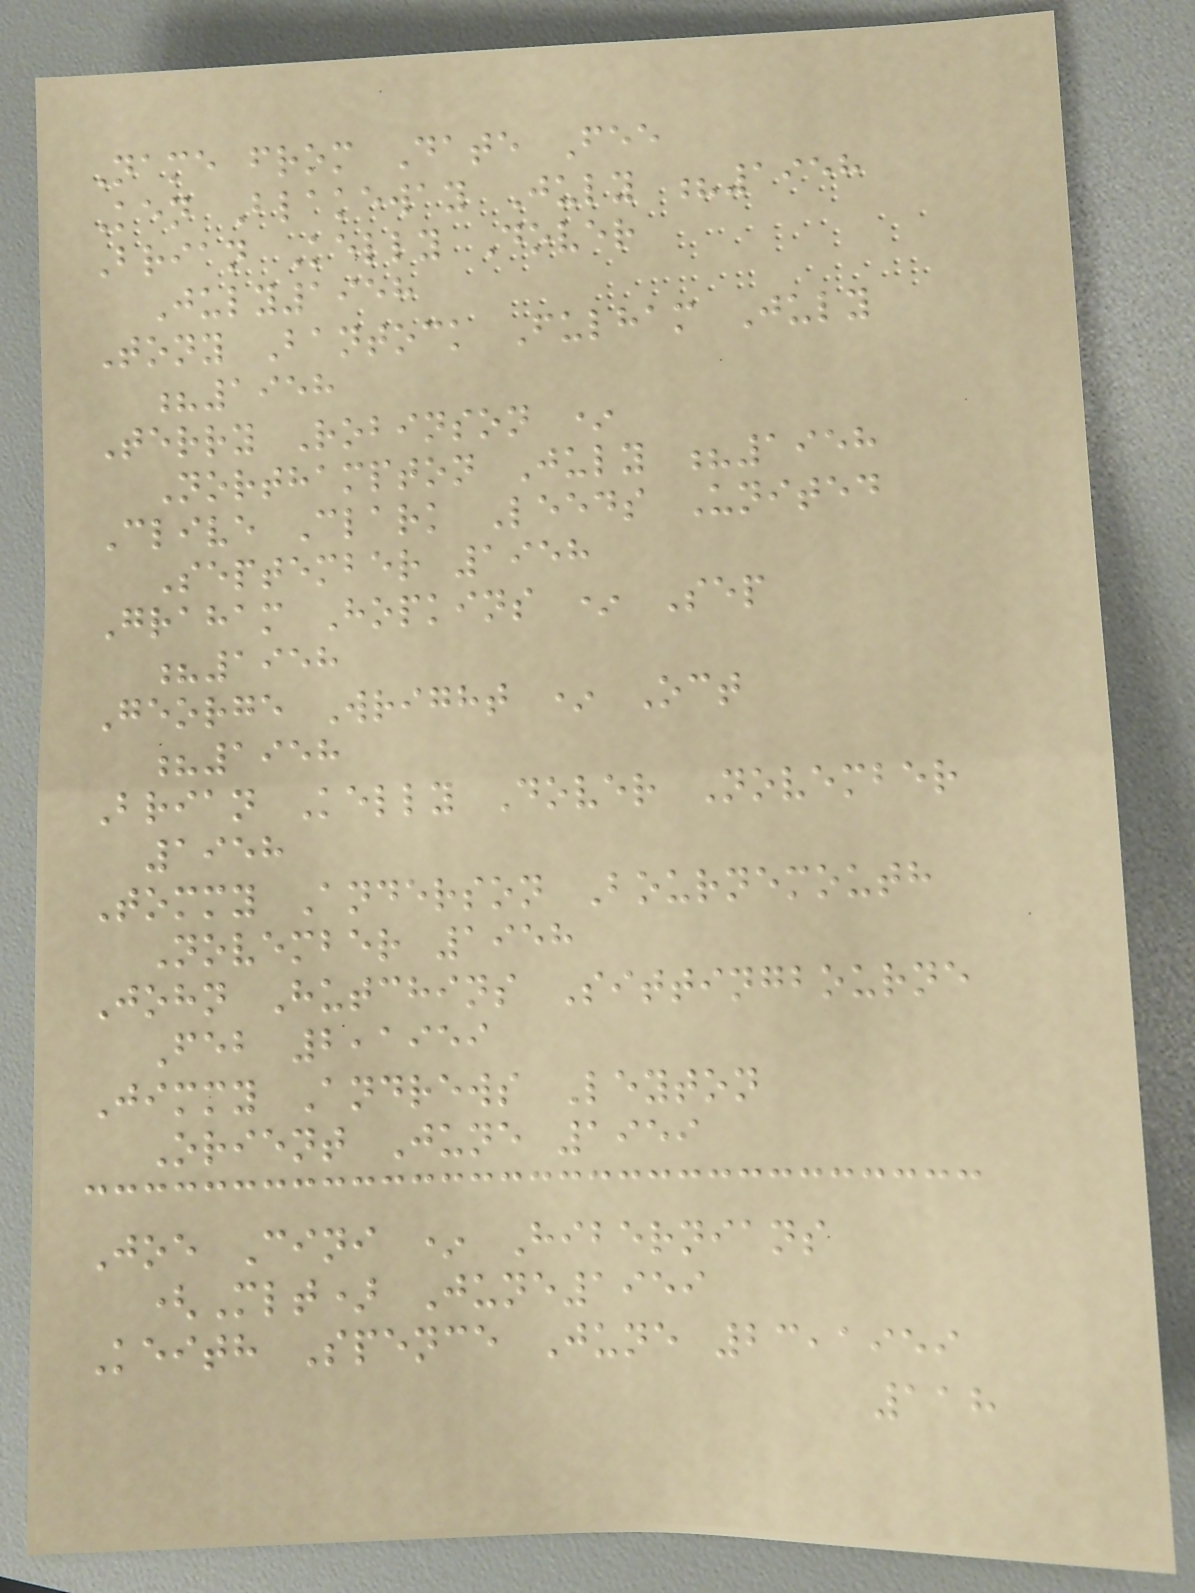Name from Date Fee
Ken Blakeway July ?1958
Brian Kelly Dover
July1958
Tony Bantock Fulham July
?1958
Terry Robinson *
Northampton July ?1958
Clive Clark Leeds United
September 1958
Graham Hopkins * Sep
?1958
George Wright * Oct
?1958
Brian Kelly Dover November
1958
Tommy Anderson Bournemouth
November 1958
John Hutchins Sittingbourne
Feb 2,1959
Jimmy Andrews Leyton
Orient June 1959
Joe Cini * Hibernians
(Mlt) June1959
Keith Spence June 23,1959
118
